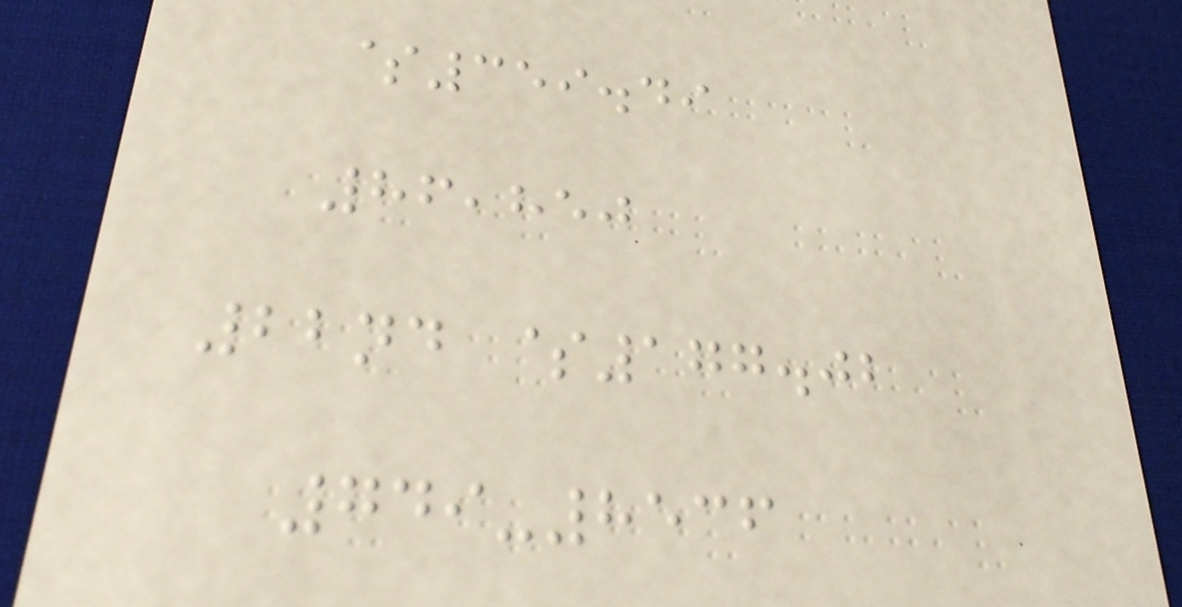$359.49
86,850
22nd $177.02
749-8536
